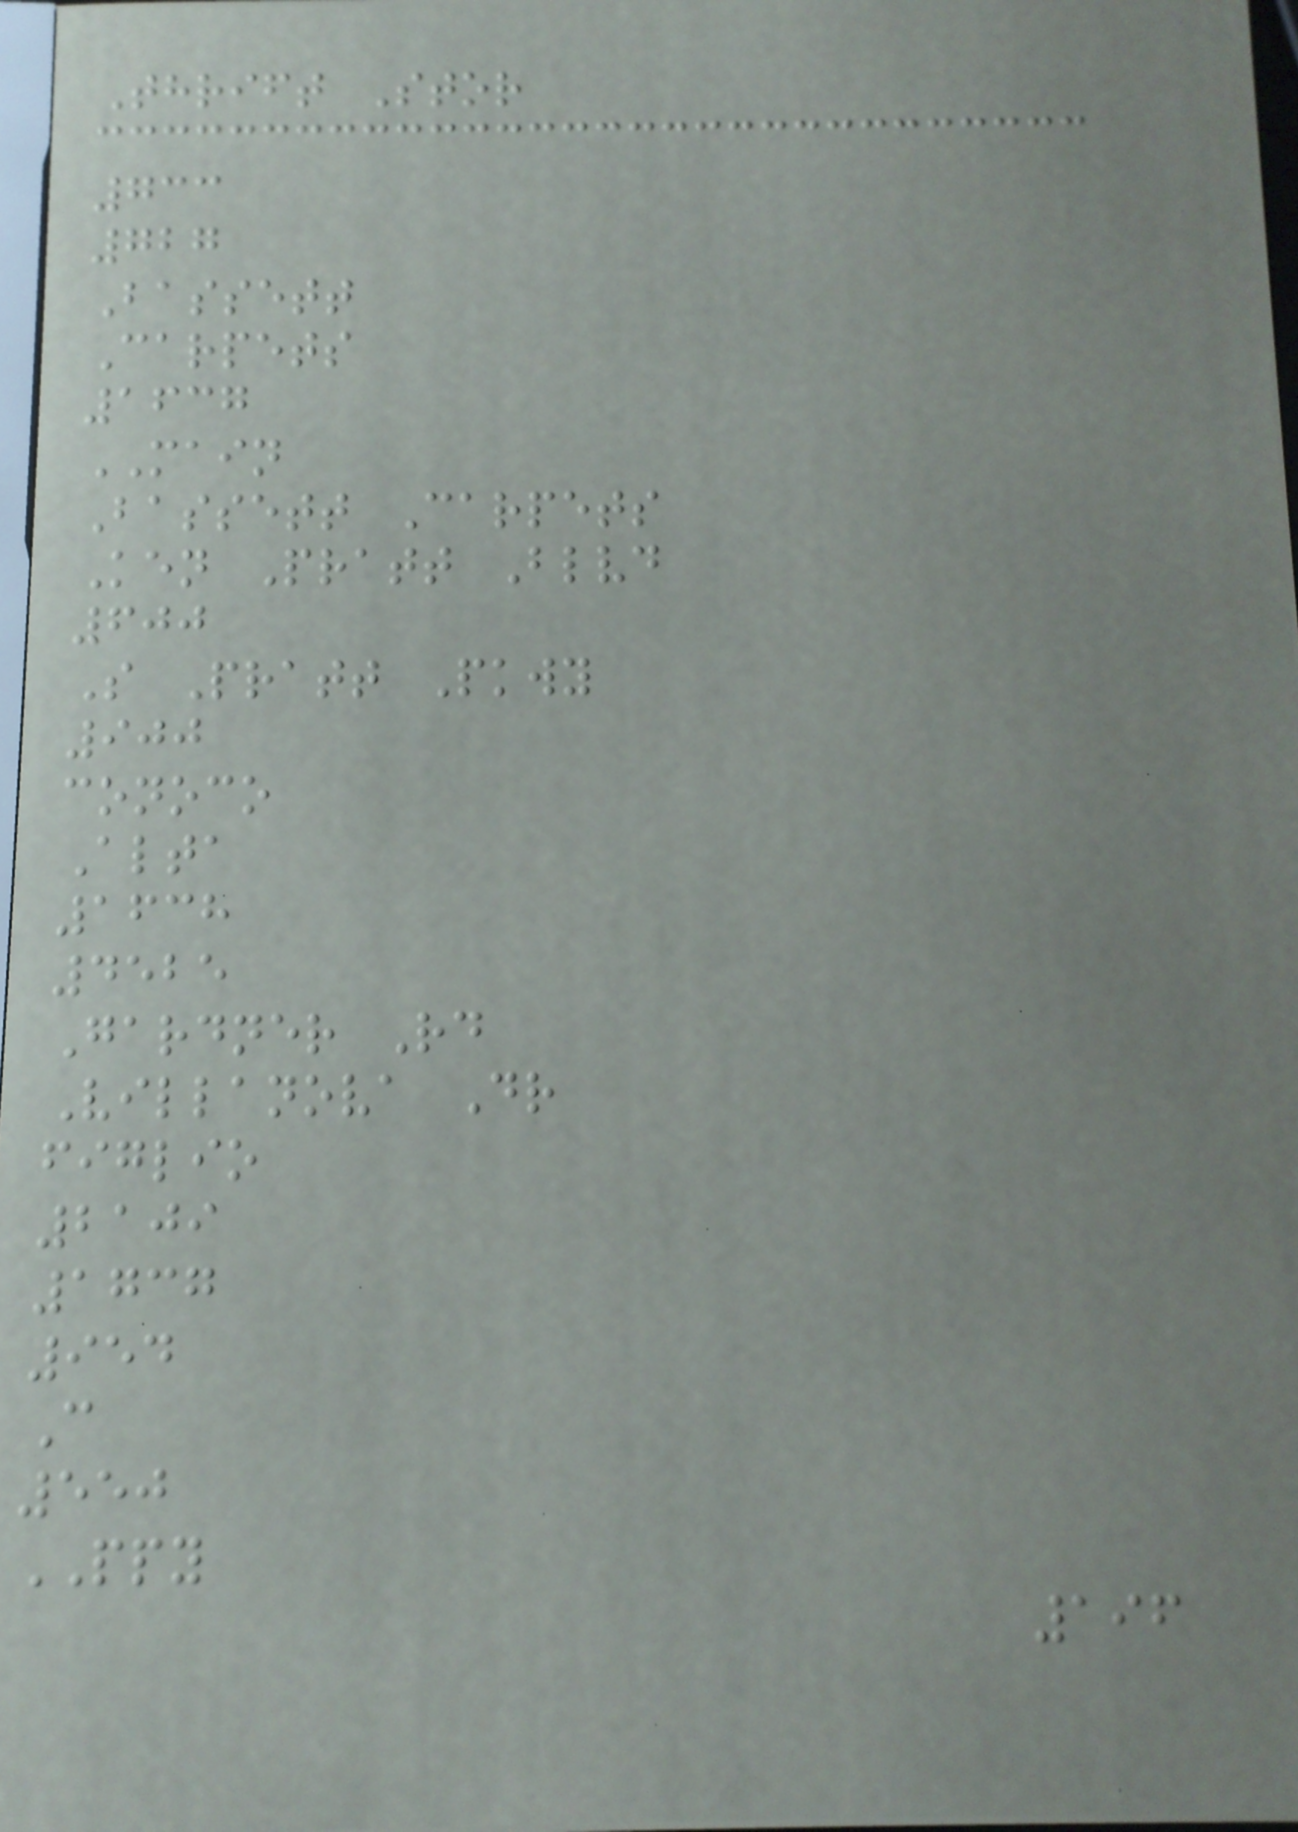Thrift Stor
733
727
Bassett
Carpets
1637
MAIN
Bassett Carpets
Ken Pratt Blvd
600
S Pratt Pkwy
900
conoco
Alta
1638
4525
Gardner Rd
Villanova Dr
figlio
2109
1737
954
C
550
PPY
196
